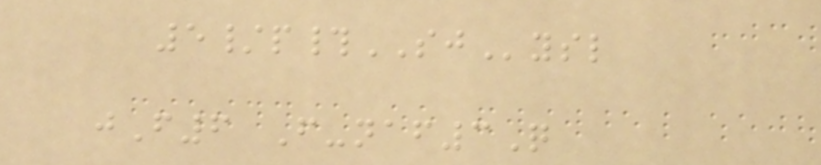5/p#SJysl
jF6 F-naf3Q
